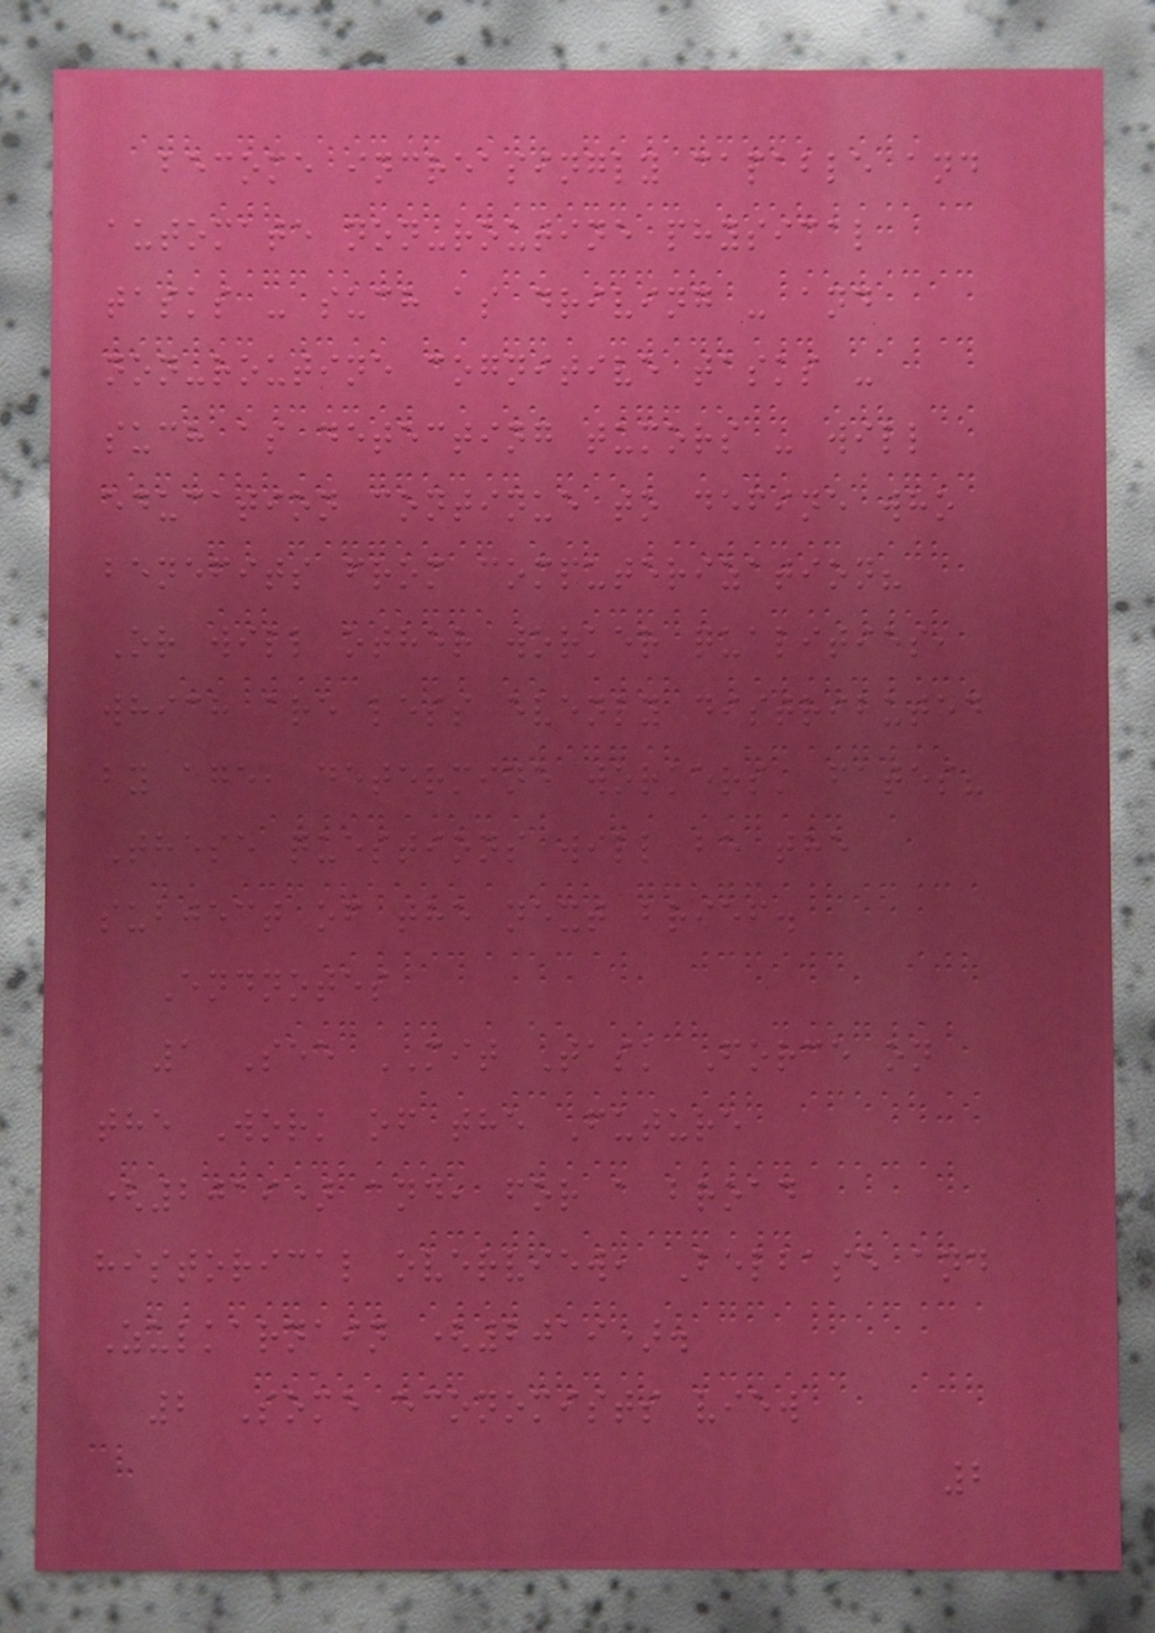become increasingly capable and
automate non-routine physical
tasks - such as driving - and
non-routine cognitive tasks -
such as detecting tumors - will
education continue to define who
benefits from computerization?
Or will other worker qualities,
which are less evenly distributed
by age, determine workers' fates?
These questions will be the
subject of the next brief.
Endnotes
1 See MIT Task Force on
the Work of the Future
(2019) and, for a broad
historical overview, Belbase and
Zulkarnain (2019).
2 Some economists view
2
